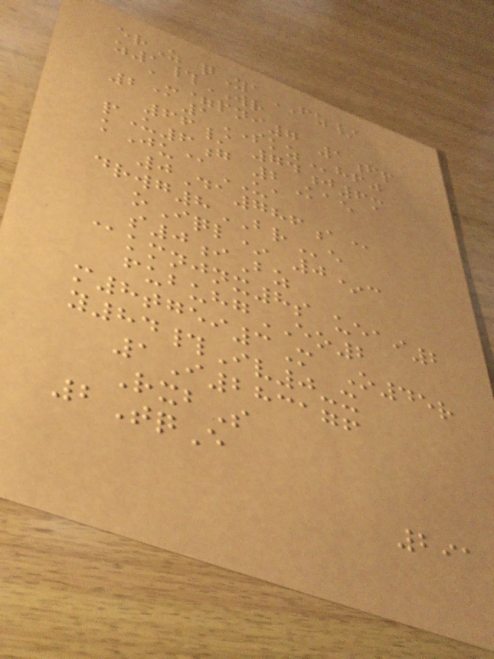erZ qYaFZ/
z1#WR
a-=pni7 1fp
2@1SKZhfj
66/ 74j6m
pU6g 2Kae
kJu@UA
0Da786a@
drwg8BRe
oIql* 0*c
s0iBz
@kmnjnx8s ueai2
fubuhgEO2
m8tgei3M O45r
y84#Iv0-x
1I283176
RxbS
2TqE
291
